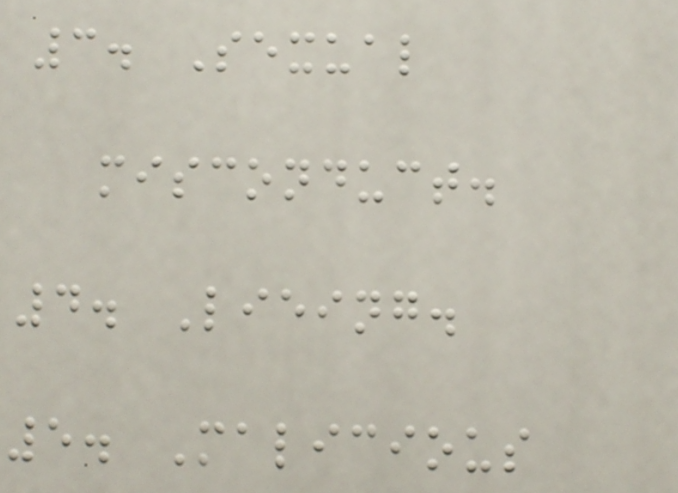3. Sexual
misconduct.
4. Lieing.
5. Malicious
